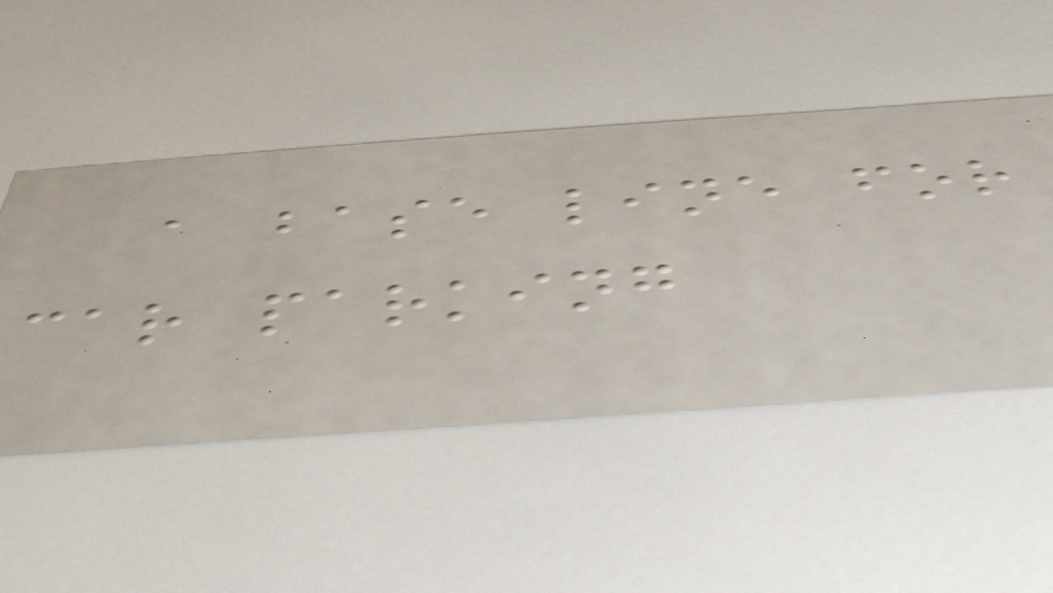a base line for
car parking
